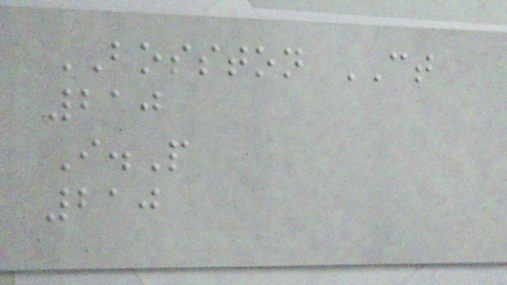BOSSTON CT
210
I.P
210
